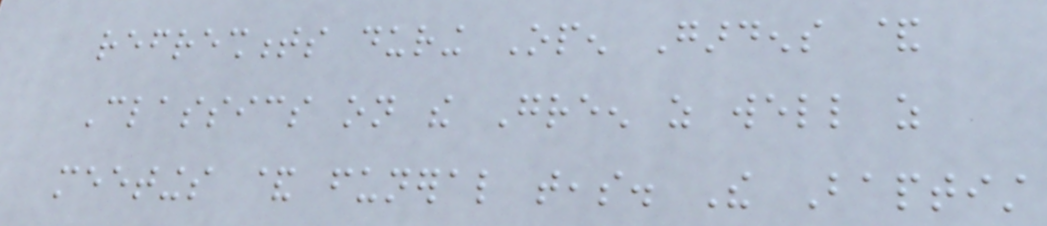refreshments during Open Gardens &
Classics on the Green as well as
meetings & funeral teas. The Baptist
